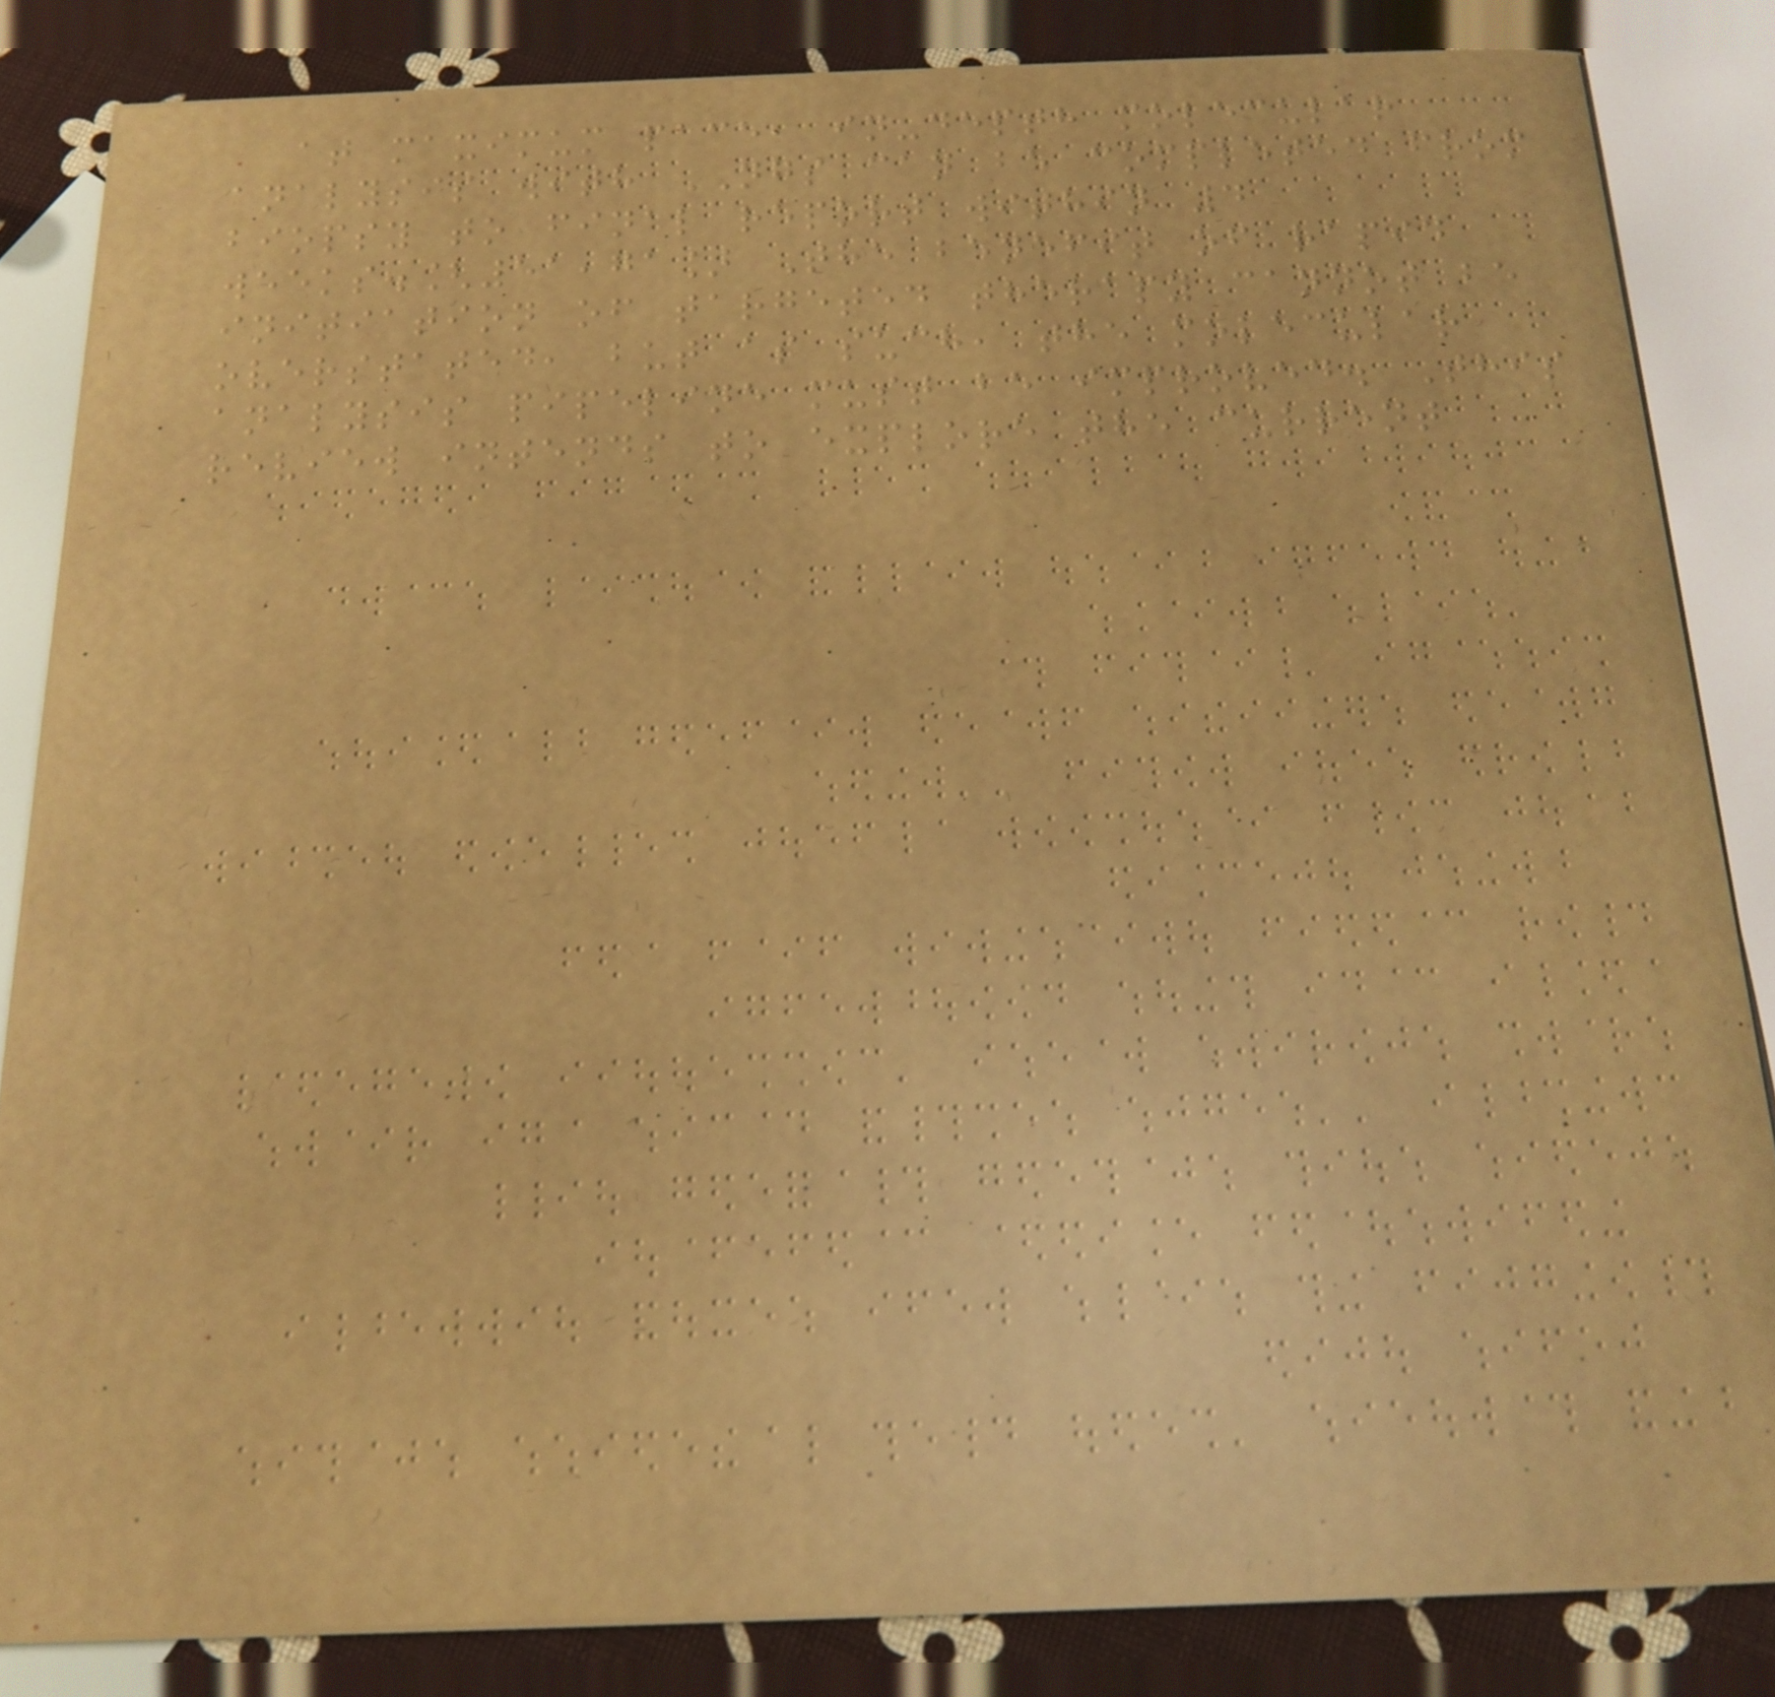at maximum pace, in-depth molecular
analysis with NGS can be completed from
biopsy to final report within 4
weeks.[51,71] The benefit of rapid
initiation of targeted therapy cannot be
overstated, but as such, the molecular
analysis pipeline must be improved. This
review intends to explore the current
